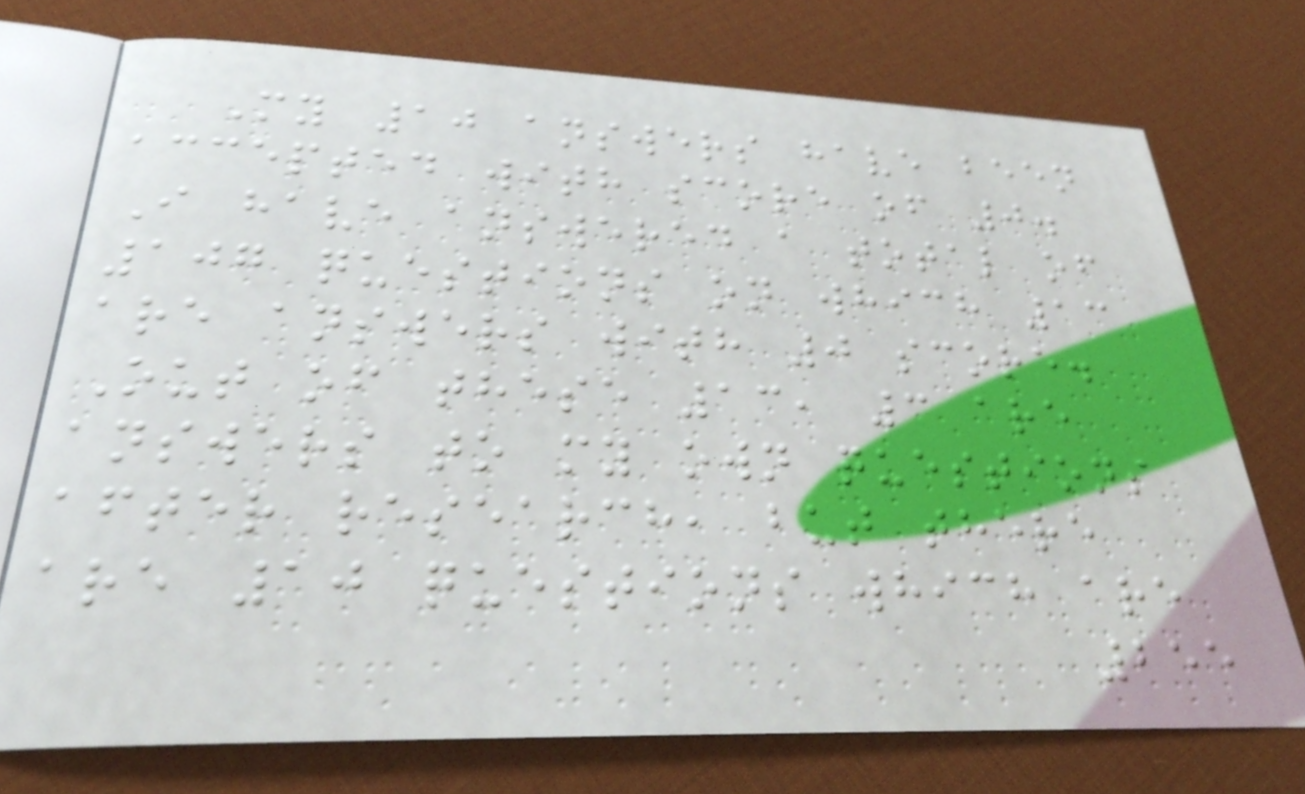My 10 answers have been
accepted with score of 0.
I have answered a total of
107 questions on which 13
are answers with 0 score.
Out of these 13, 3 are
answers to my own questions
after research, but there
are 10 questions which are
255
